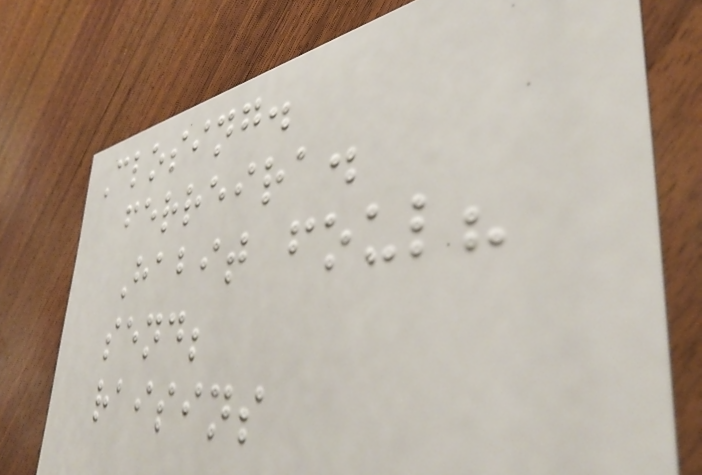Closing.
ferreira.
Habit foul?
send;
raisins
